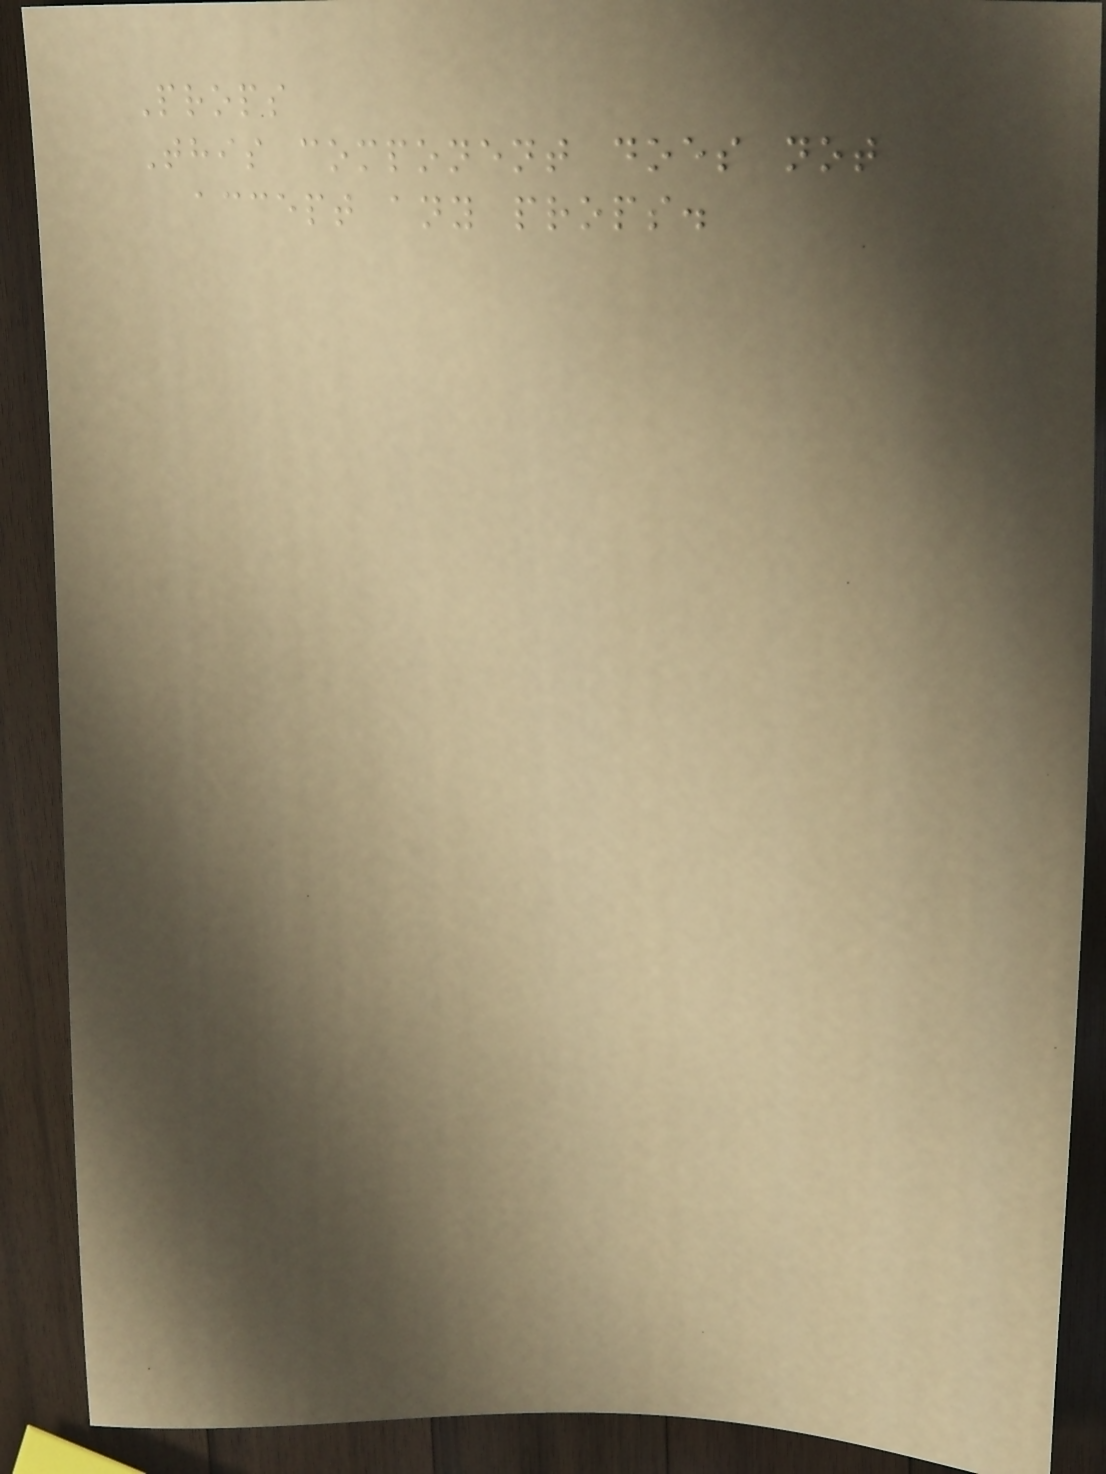Props
This component does not
accept any props.
